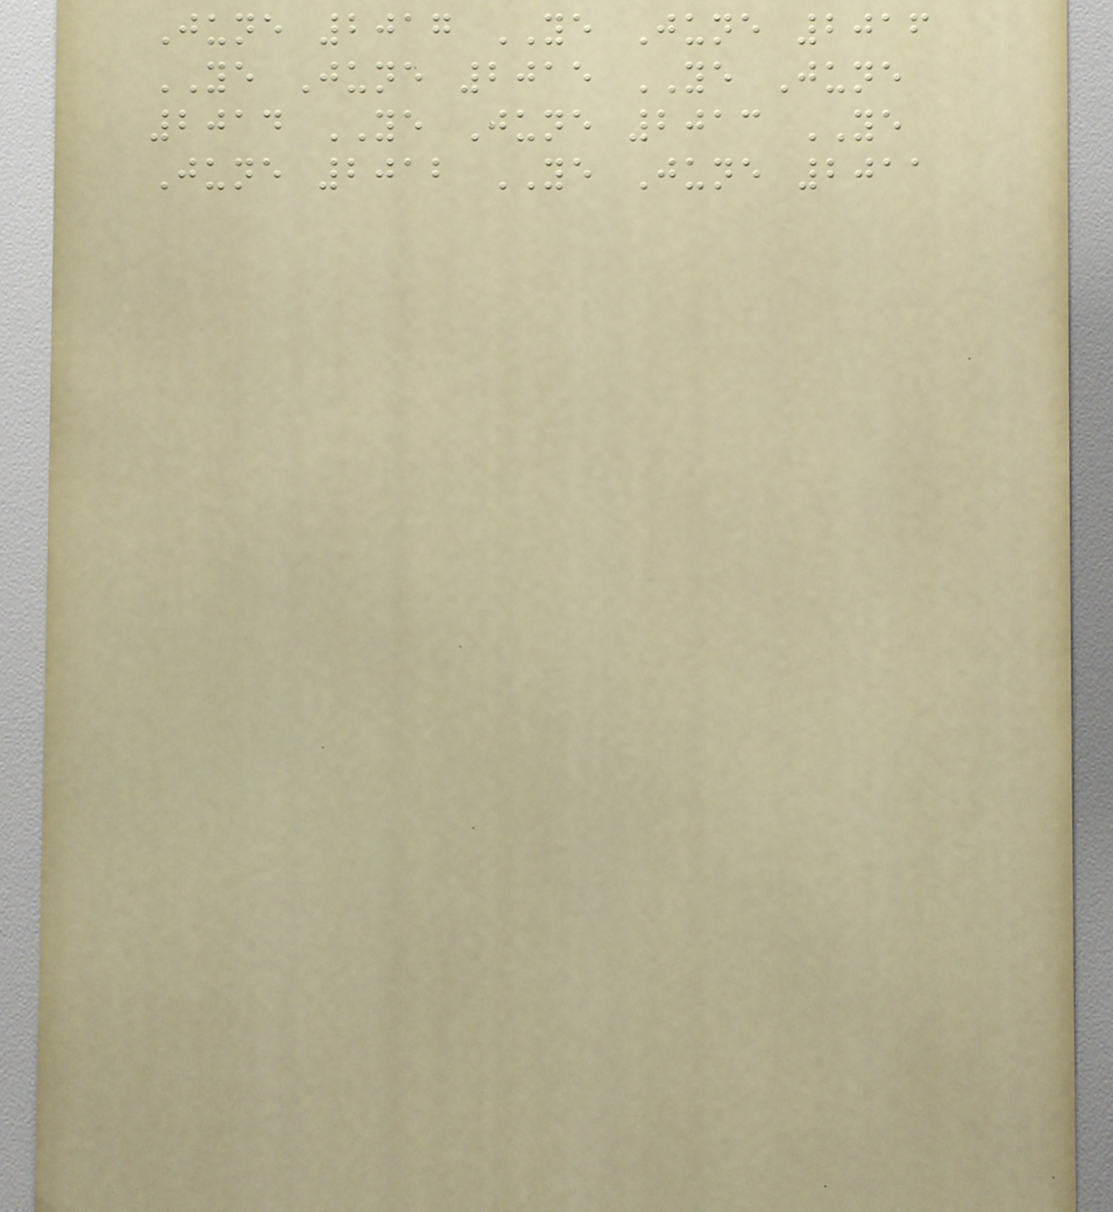June 2017 YE June 2016
YE June 2015 YE June
2014 YE June 2013 YE
June 2012 YE June 2011
